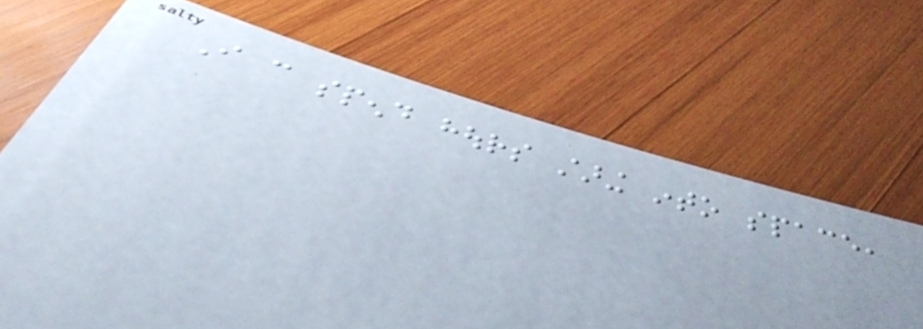I can spend hours staring into space,
